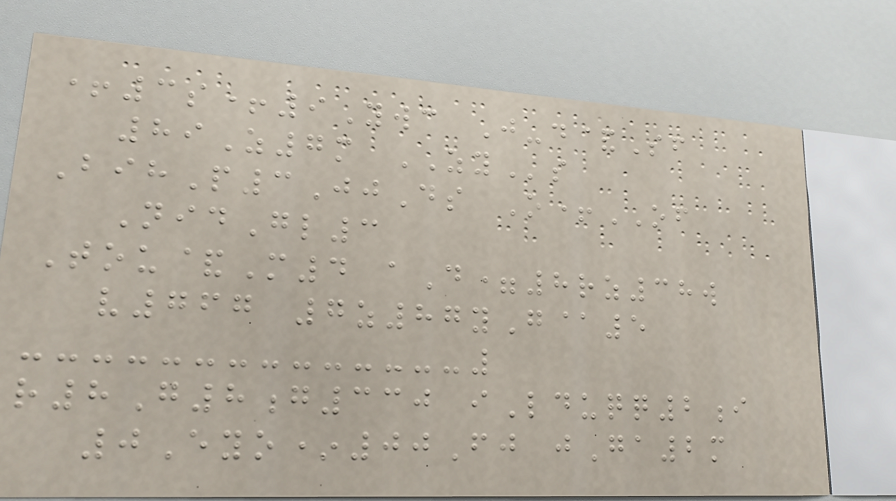+3s+9Ywc J-d&Sf
89Z7m ZYs
BihP3JjDs O+OF
NidGl3
Tou&M4 aD=8rz38w
v767 7z87yG@5
r8G8g330 iLduqq2i
0Eyo*00Fj jGa2m
